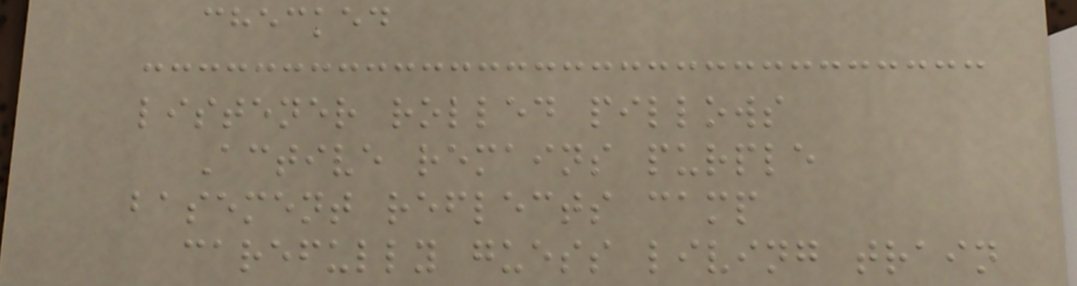checked
listener rolled pillows
Active remains purple
basement reflects camp
carefully guess living train
